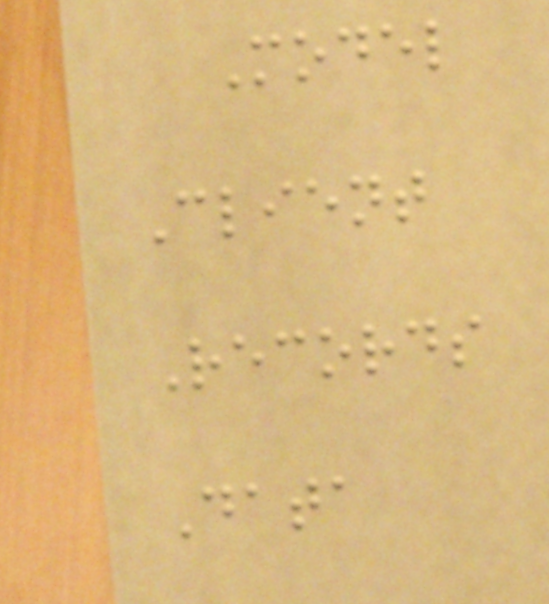Model
Client
Records
Data
